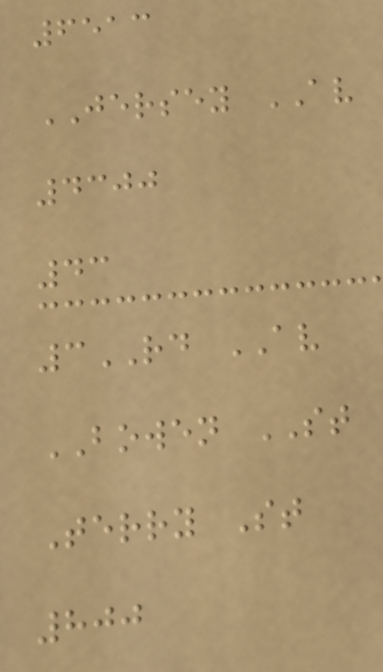6513
JERSEY AV
4300
43
3RD AV
BOWEN ST
Terry St
800
